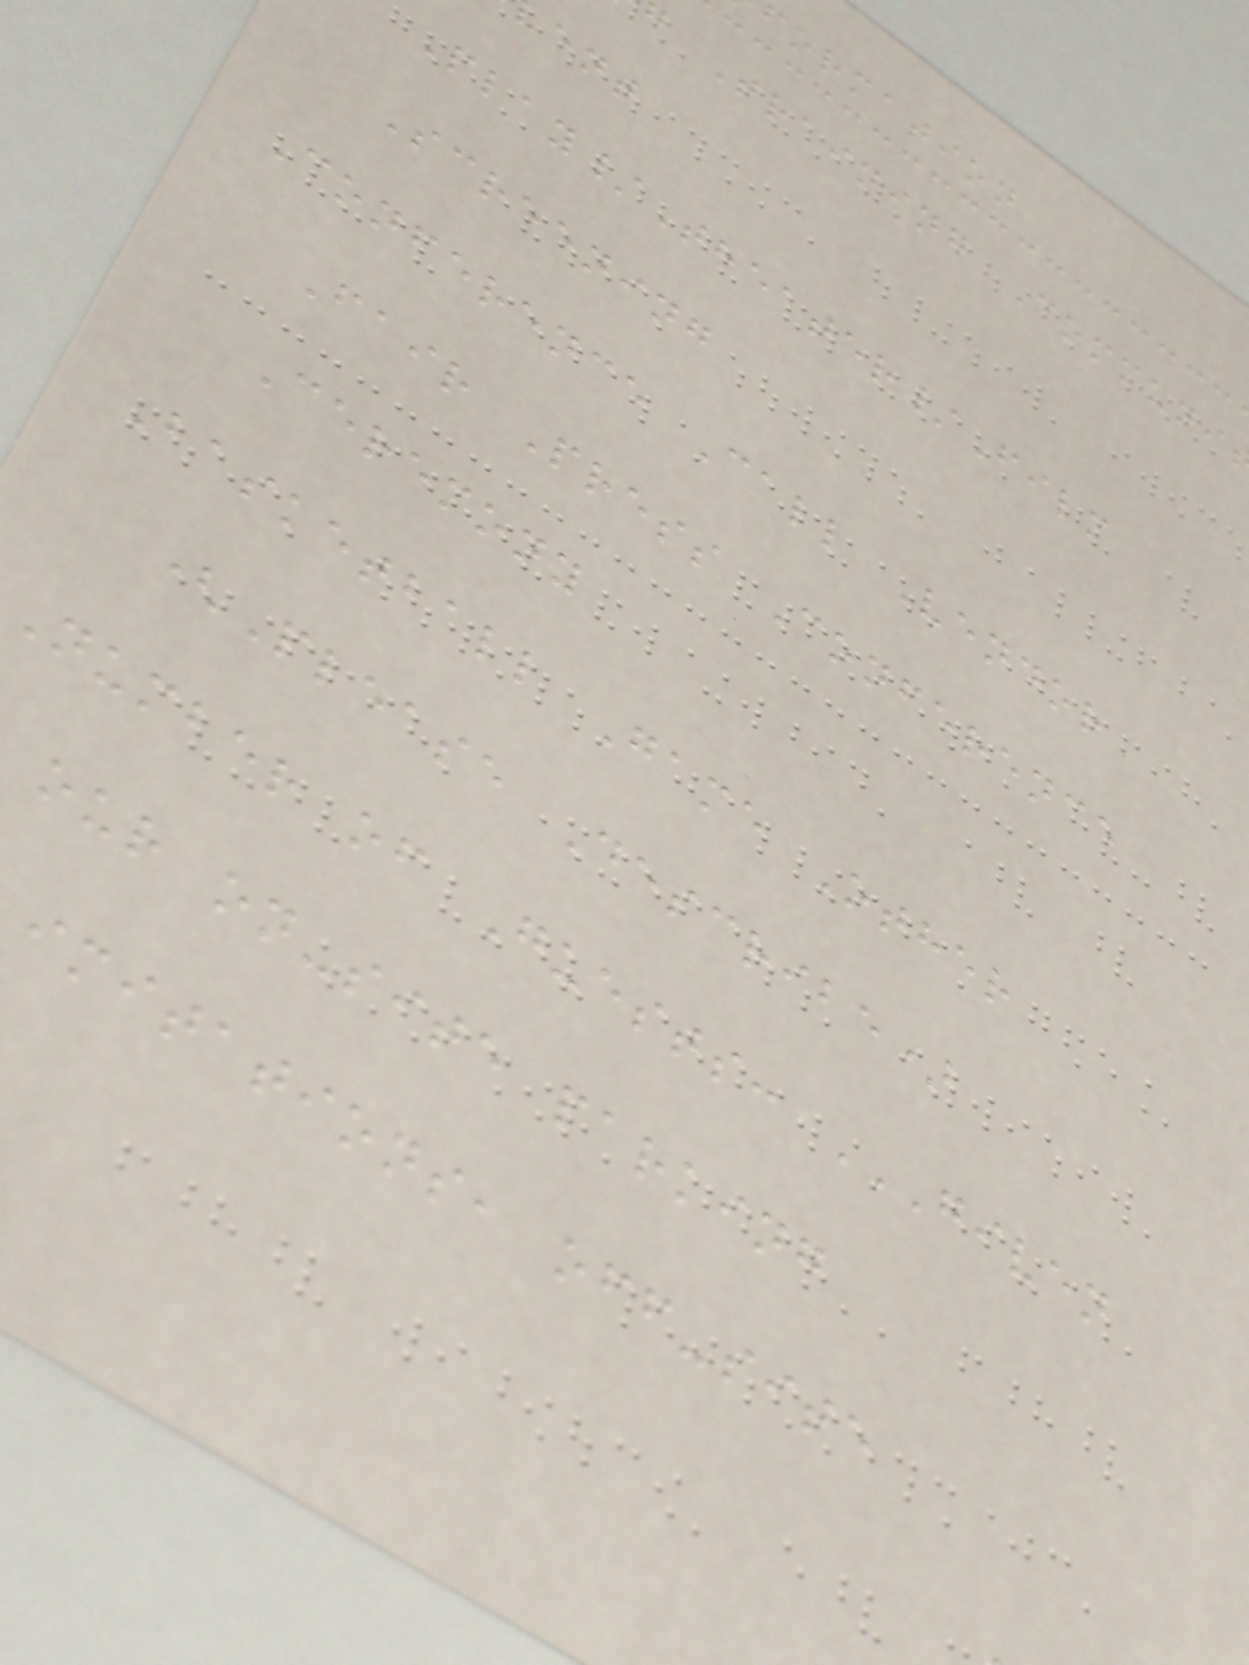formation
Training Communi
Play/Theater/Film
Screening
Conference Call Vendor
Fair Press Conference
Ceremony
Basketball Game Other
(Please Describe)
Number of Guests: GIVEN
our on-site parking
imitations, off-site
